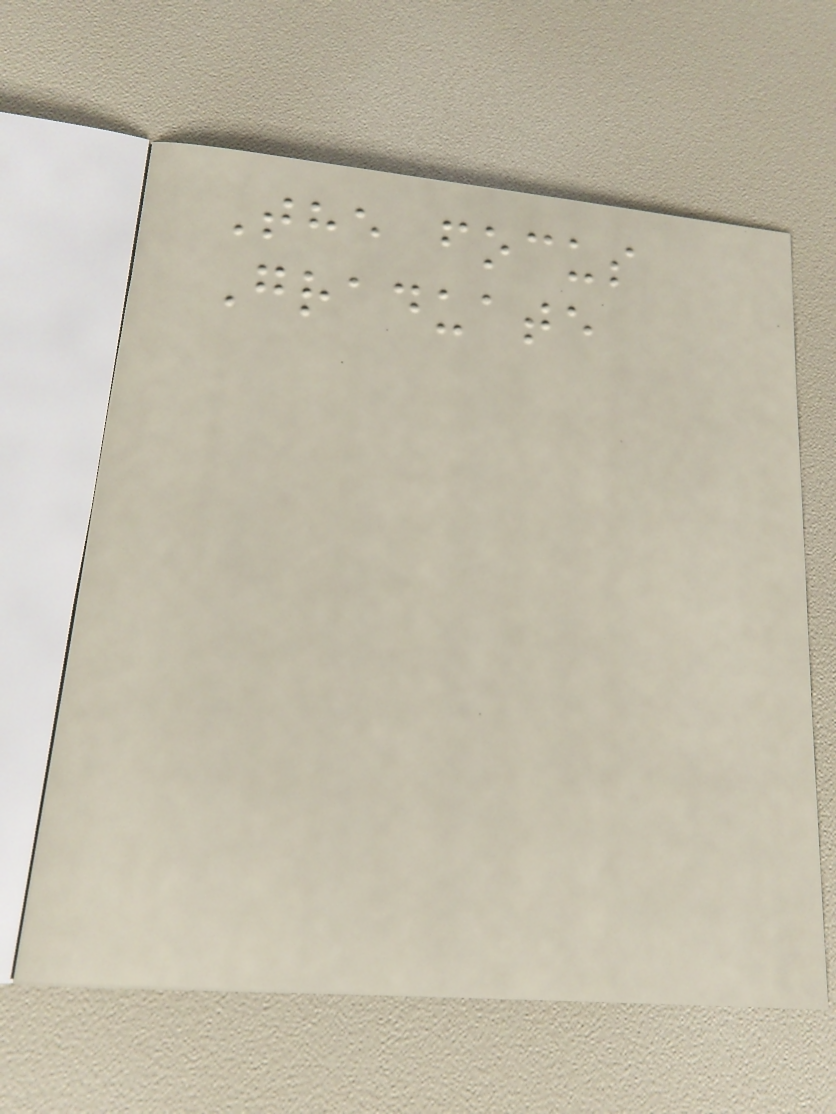The focus
Graduate
